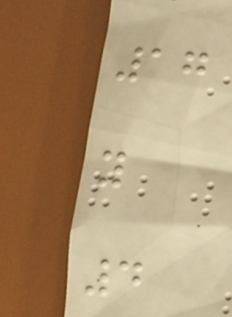17
y
4
